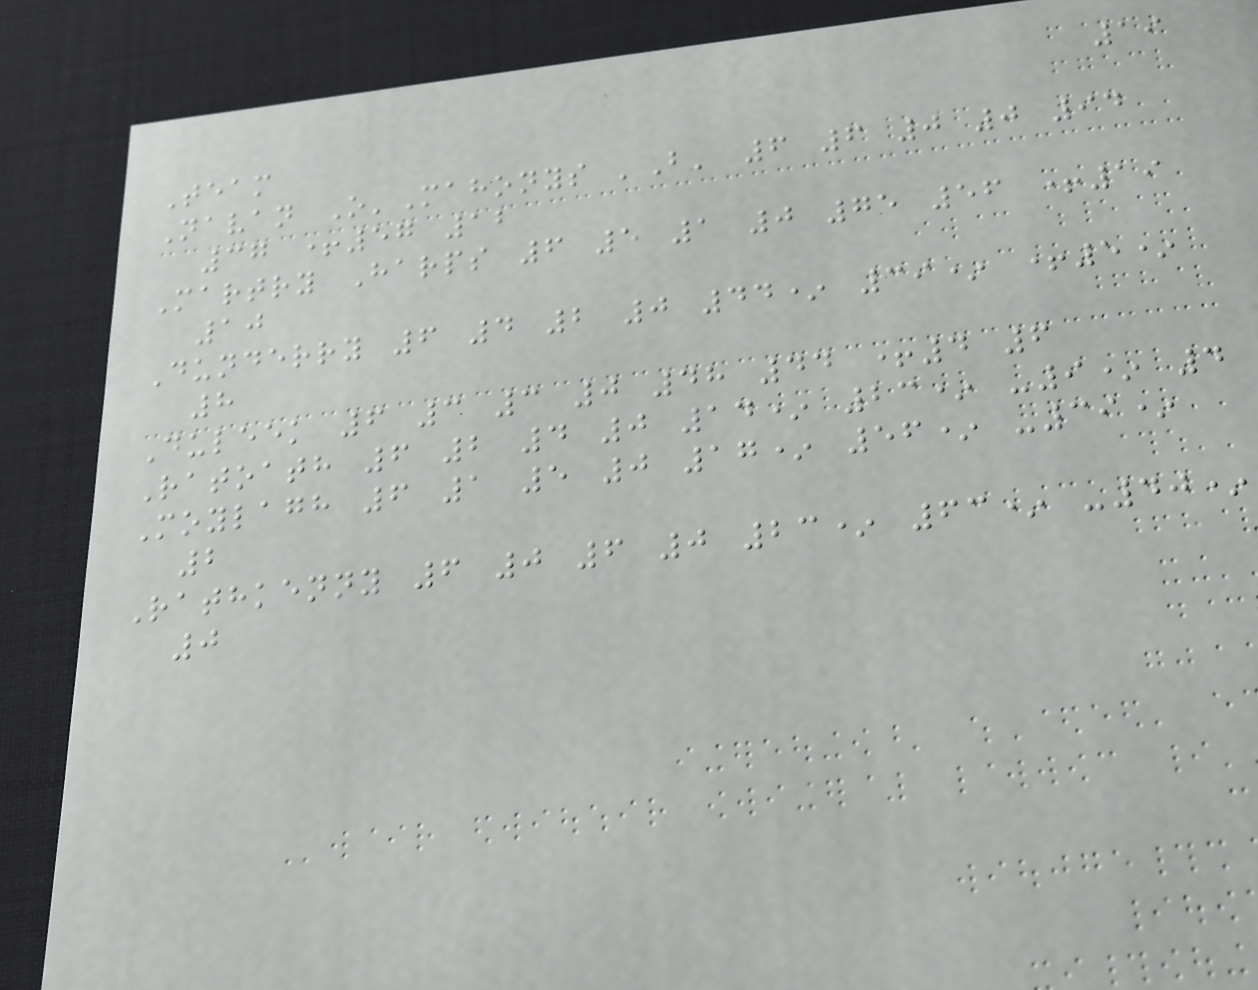19
Team
Navan O'Mahonys 'B' 6 6 0 0 94
37 +57 12
Martry Harps 6 5 1 0 75 56 +19
10
Dunderry 6 4 2 0 44* 39* +5*
8
Duleek 6 3 3 0 48 44 +4 6
Ratoath 6 2 4 0 14* 23* -9* 4
Moylagh 6 1 5 0 17* 56* -39*
2
Rathkenny 6 0 6 0 23* 63* -40*
0
